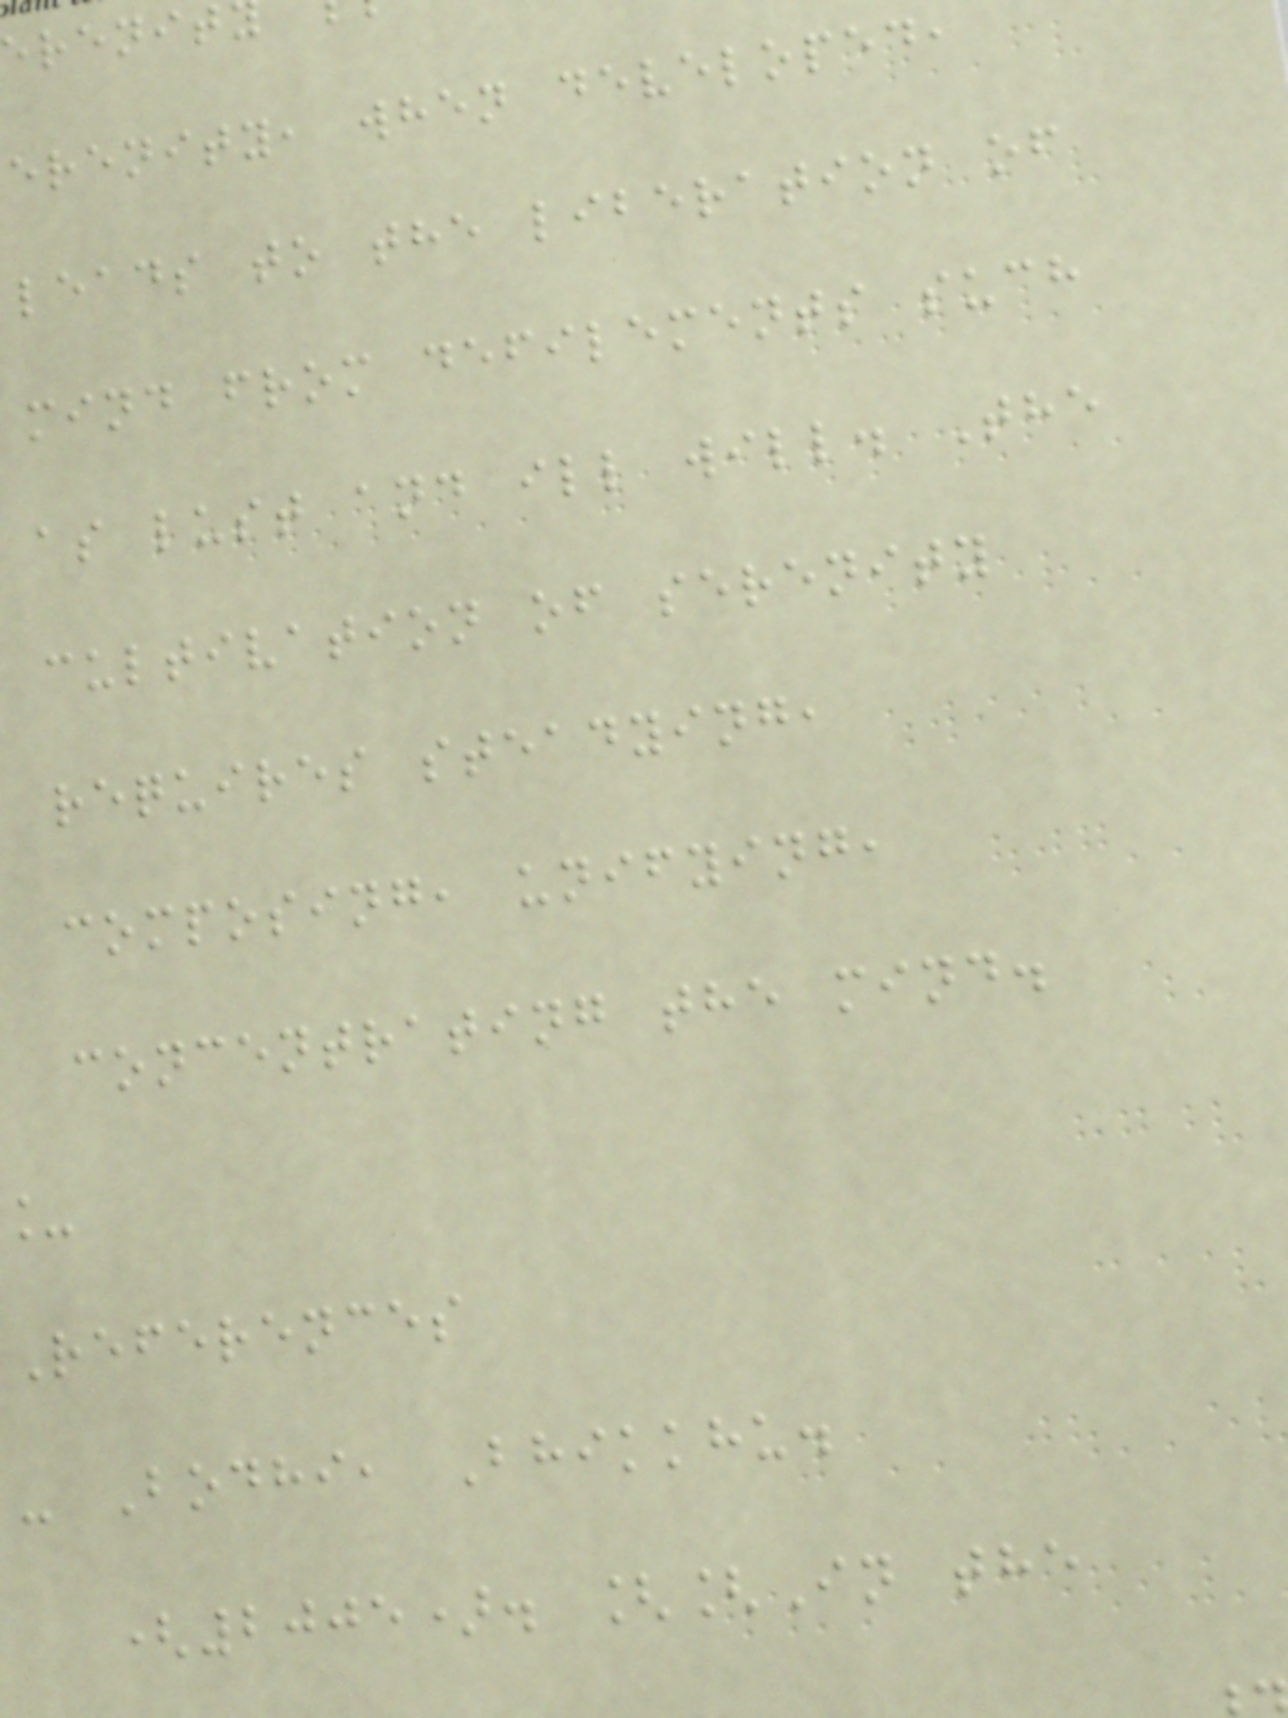erenity, when developed,
leads to the liberation of
mind from defilements such
as lust and ill will. The
cultivation of serenity
requires steadying,
composing, unifying,
concentrating the mind.
_
References
- Bodhi, Bhikkhu.
(2005). [[In the
